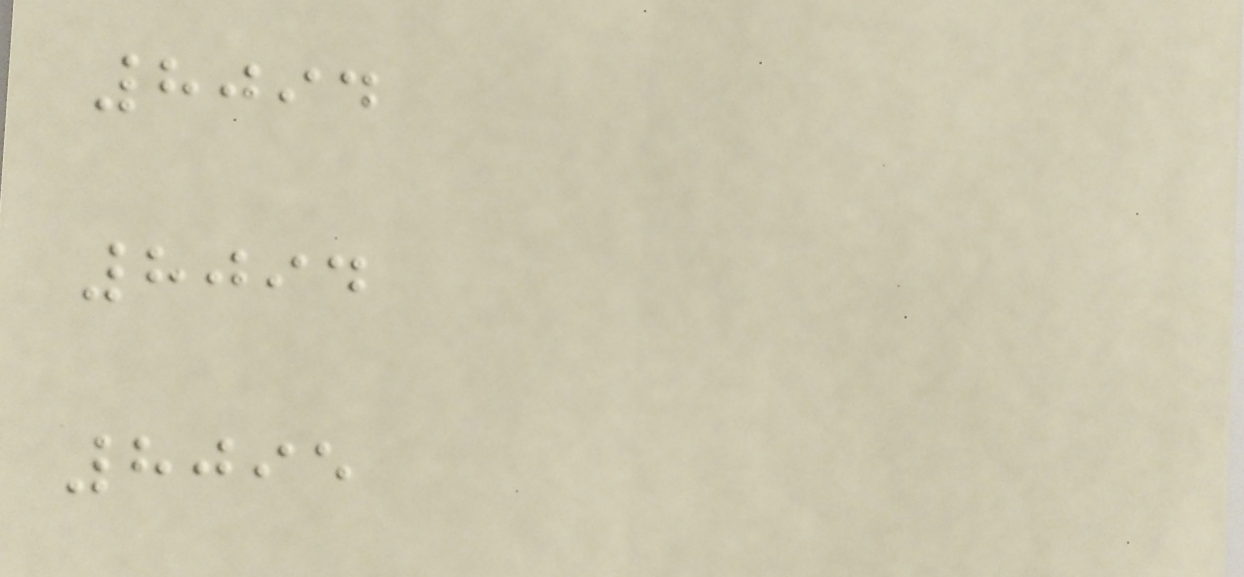8094
8094
8095
